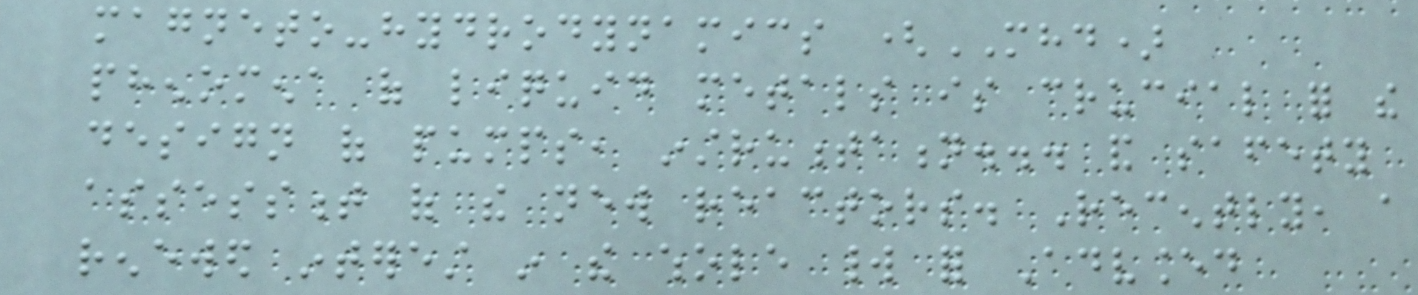magneto-hydrodynamics (MHD)
phenomena of liquid metals is crucial for the
design of pumps, instrumentation... and safety
assessment of the new reactors. Recently, a
renewed interest in the whole world for Advanced
